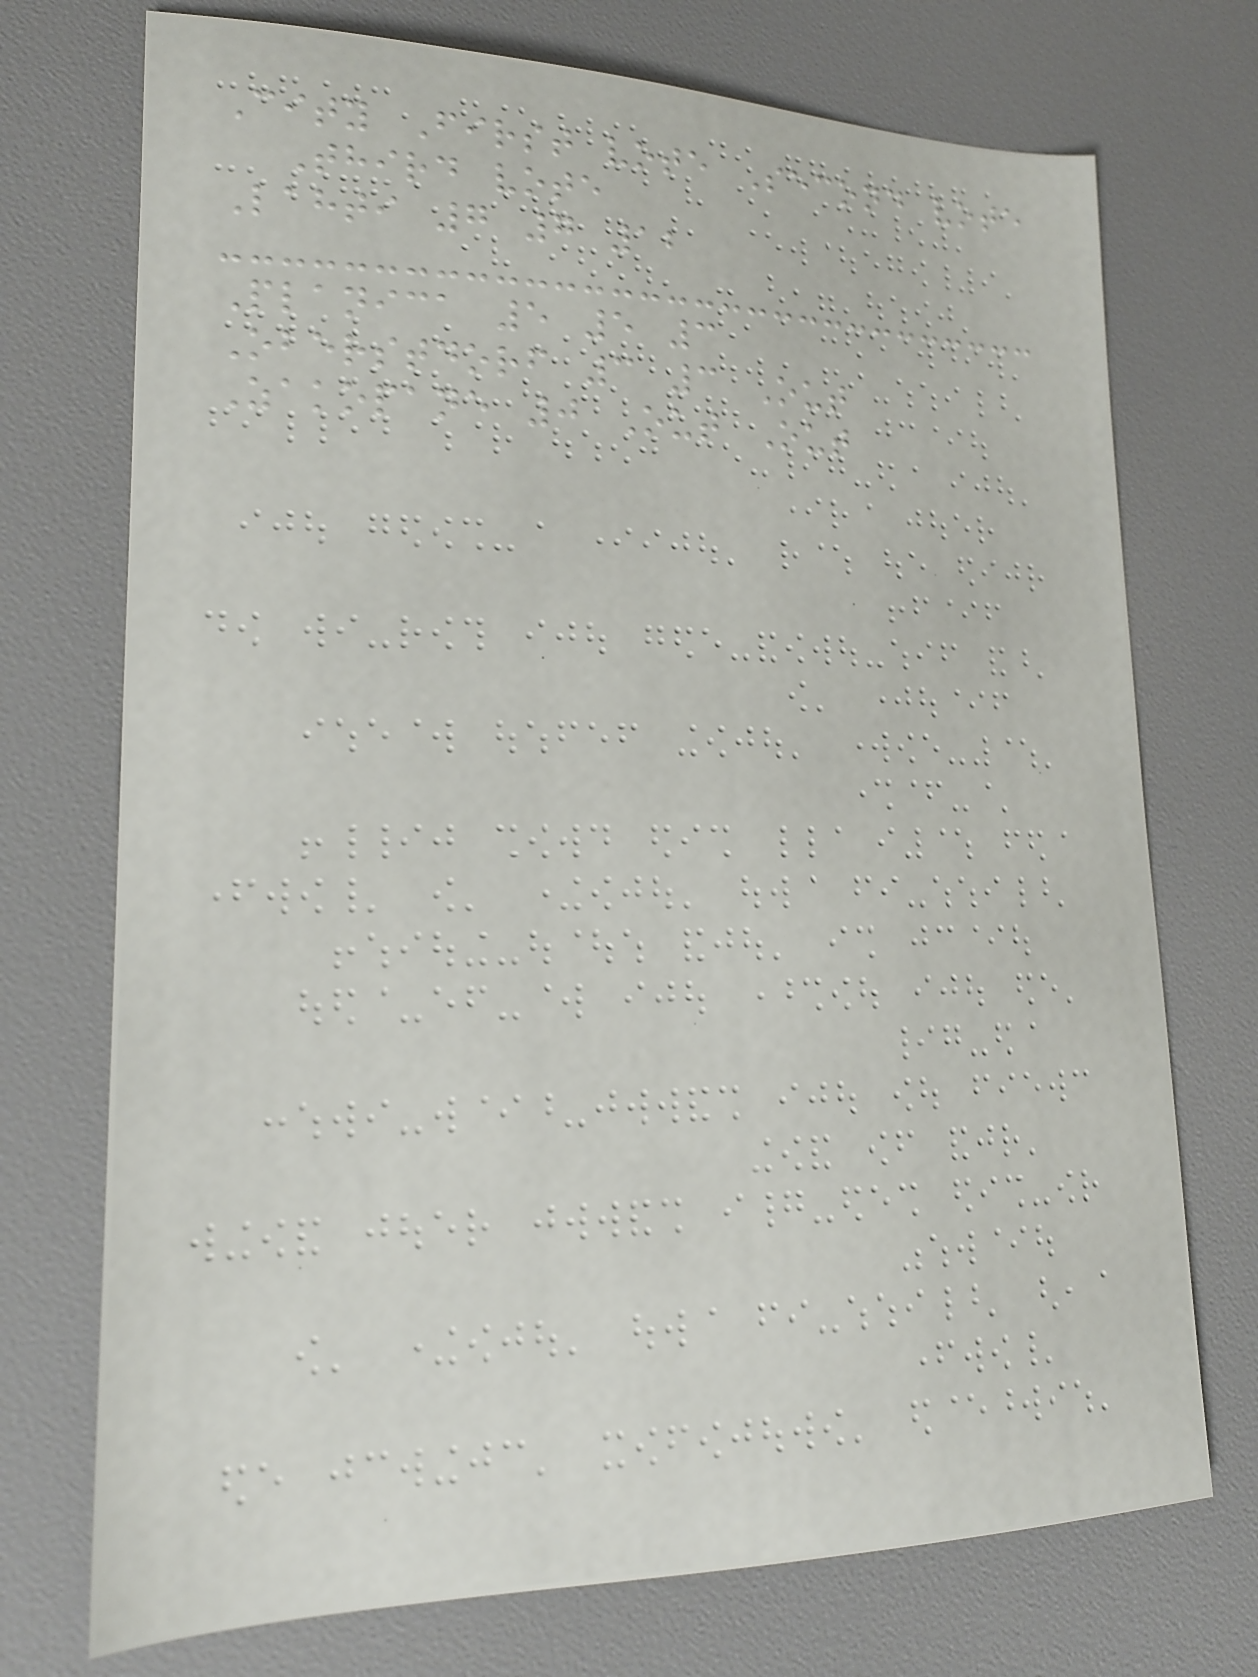City First vote Second vote
Third vote
Lahti 7 7 12
Planica 5 5 3
Oberstdorf 3 3 Out
Zakopane 0 Out Out
